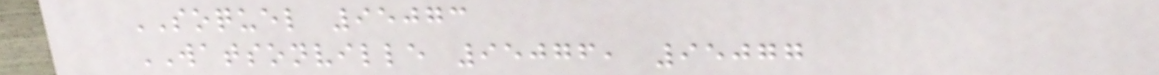SOQUEL 95073
WATSONVILLE 95076, 95077
